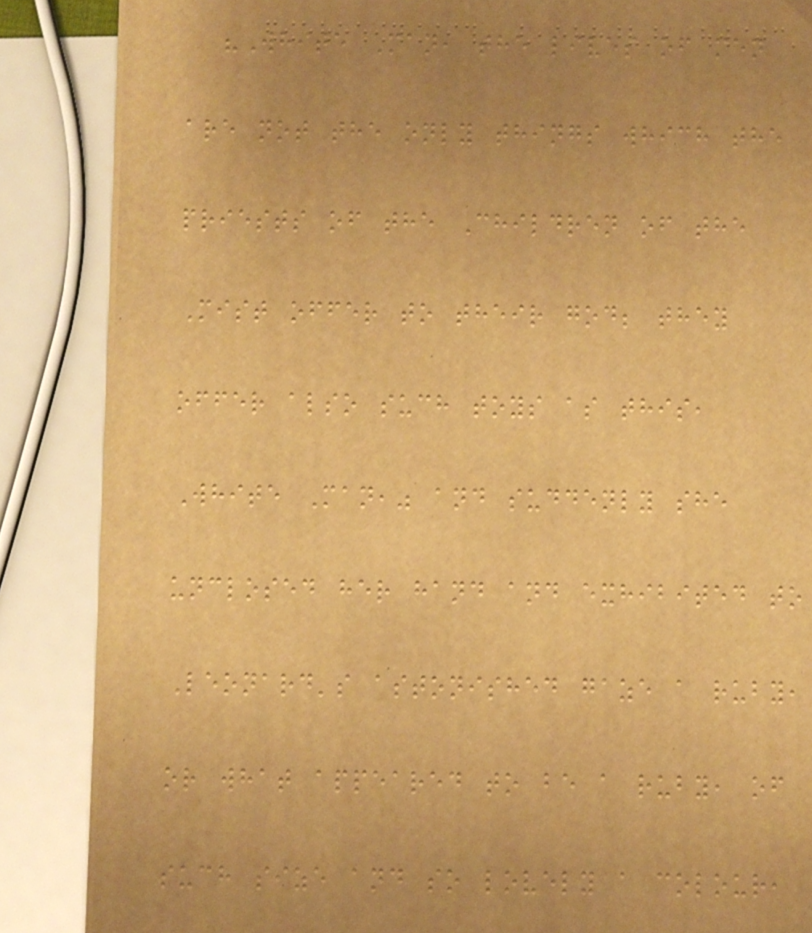"White Man, the lives of men
are not the only things which the
priests of the Children of the
Mist offer to their god; they
offer also such toys as this,
White Man," and suddenly she
unclosed her hand and exhibited to
Leonard's astonished gaze a ruby,
or what appeared to be a ruby, of
such size and so lovely a colour,
